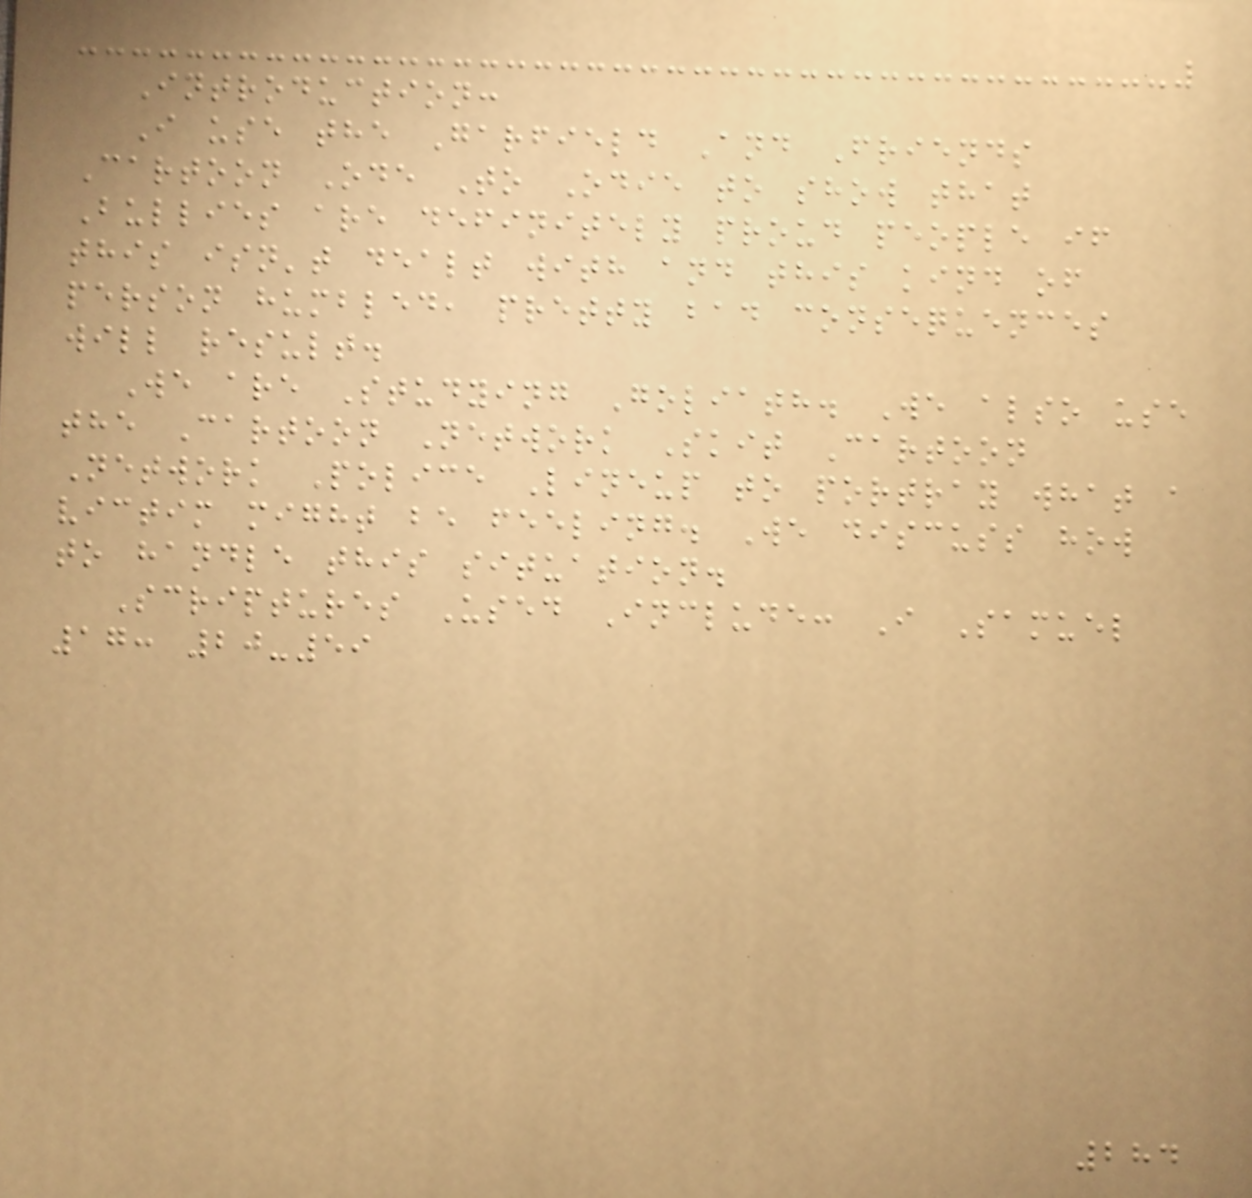Introduction:
I use the Garfield And Friends
Cartoon Ode To Odie to show that
Bullies are definitely proud people if
this isn't dealt with and this kind of
person humbled, pretty bad consequences
will result.
We are Studying Goliath. We also use
the Cartoon Network Skit Cartoon
Network Police Lineup to portray what a
victim might be feeling. We discuss how
to handle this situation.
Scriptures Used Include: I Samuel
17: 20-59
284
